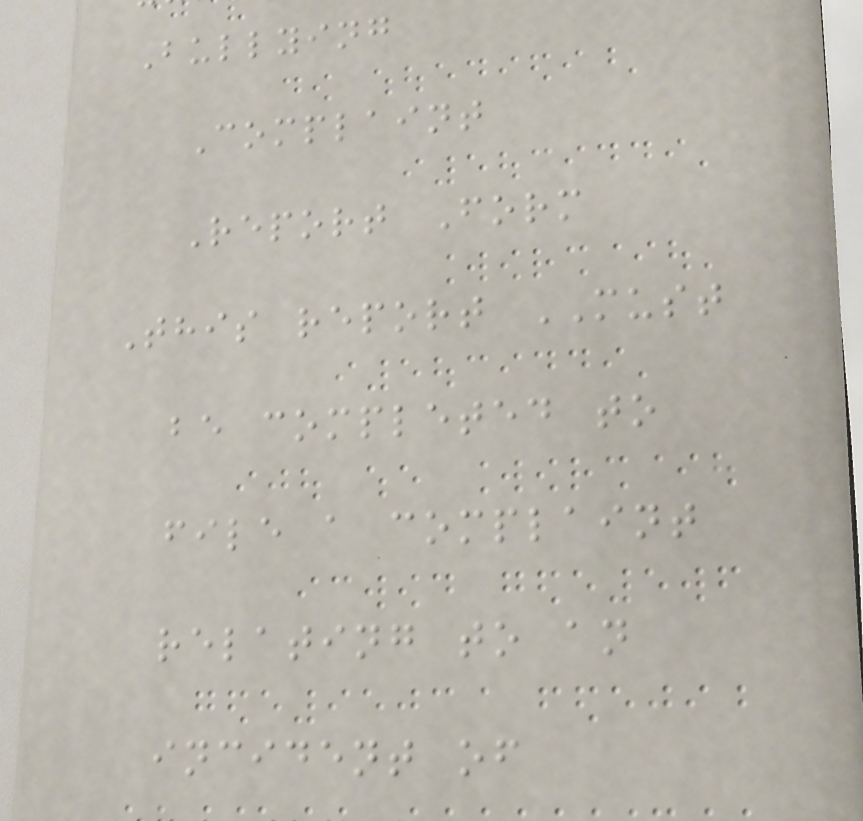Bullying
Complaint
Report Form
This report MUST
be completed to
file a complaint
relating to an
incident of
